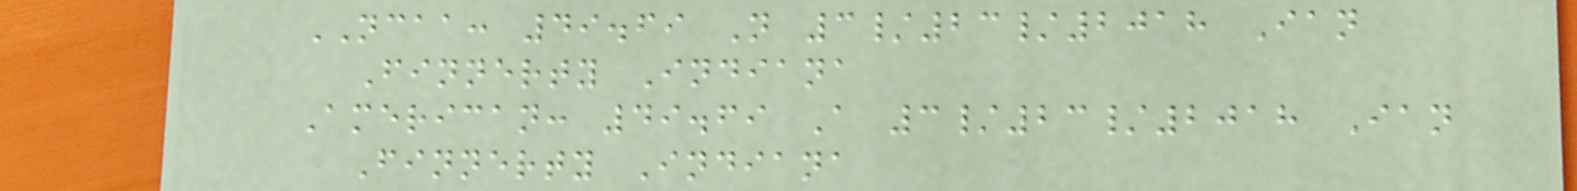NCAA: 49.69 N 3/23/2018 Ian
Finnerty Indiana
American: 49.69 A 3/23/2018 Ian
Finnerty Indiana
